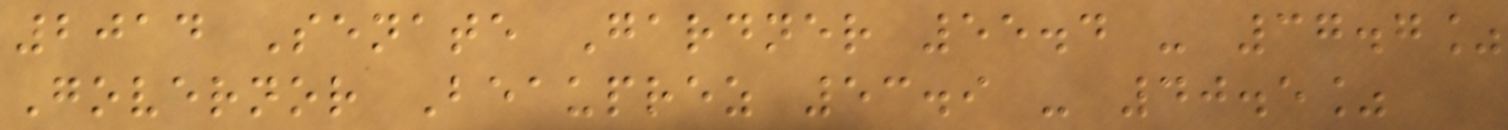2014 Senate Gardner 55.4 - 37.7%
Governor Beauprez 53.9 - 40.5%
